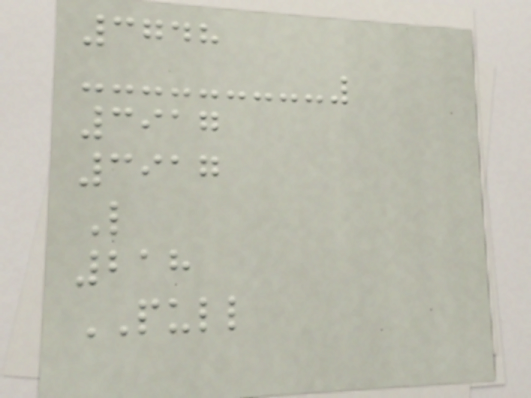3748
3917
3917
L
218
PULL
